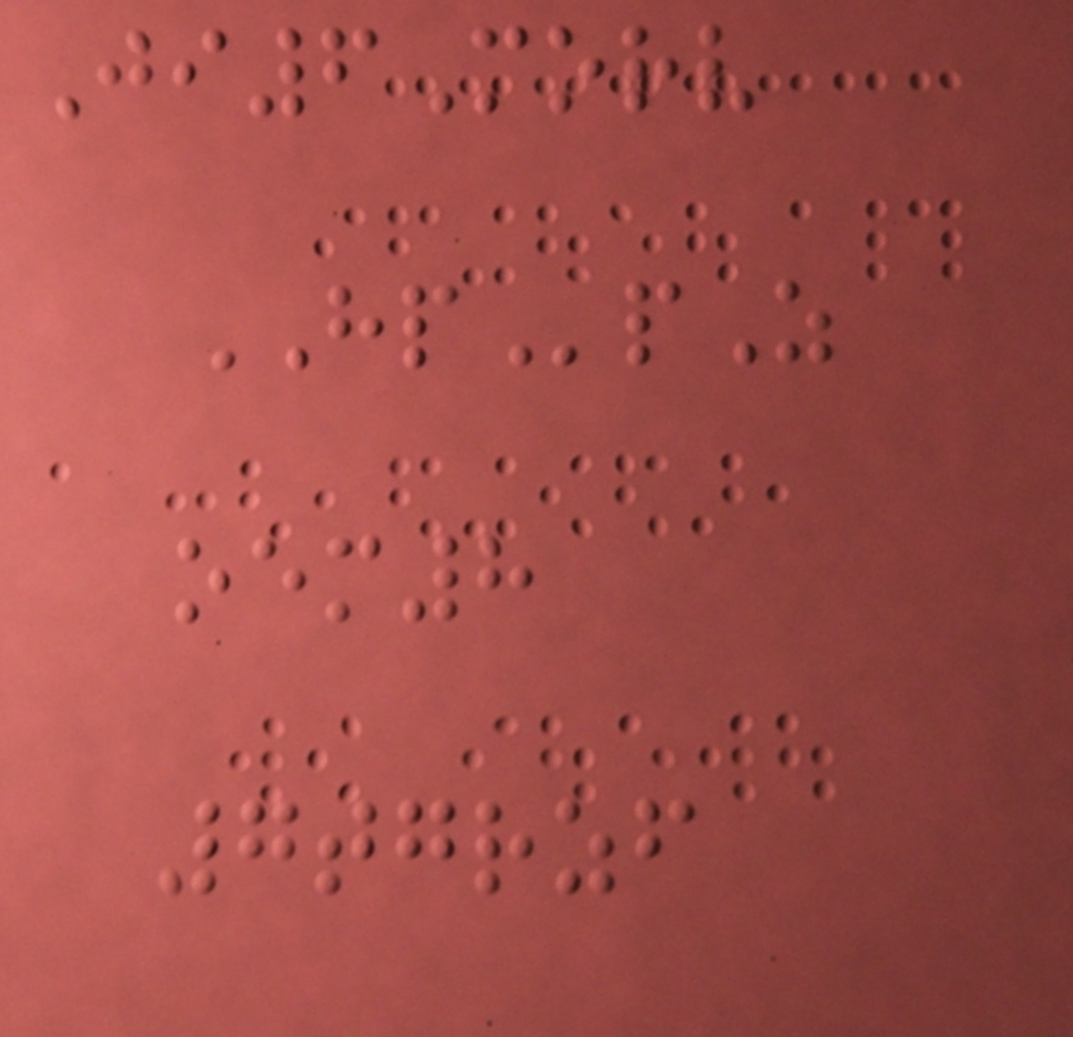Ji6Morv
HPpZ
oem8
7tgrzf
